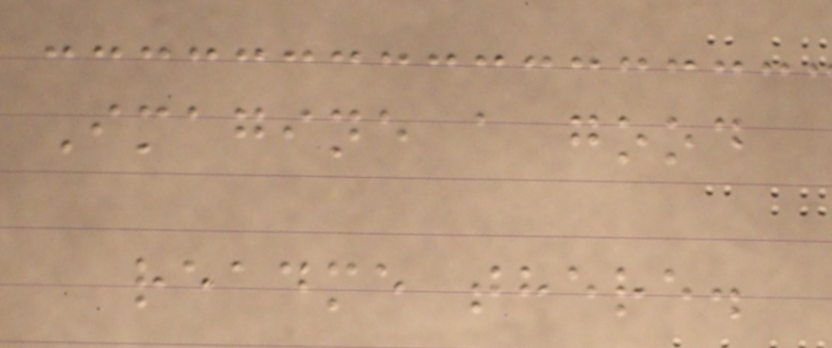Imagine a good
readme there.
